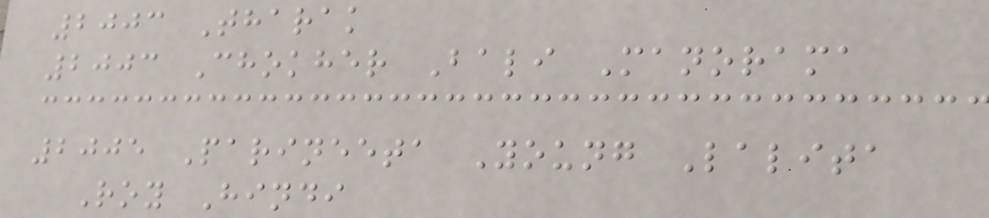2003 Tharak
2003 Chokher Bali Manorama
2005 Parineeta Young Lalita
Roy Hindi
